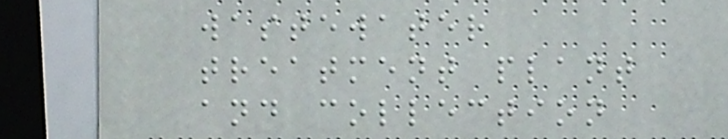wastewater
treatment plant
and collection
